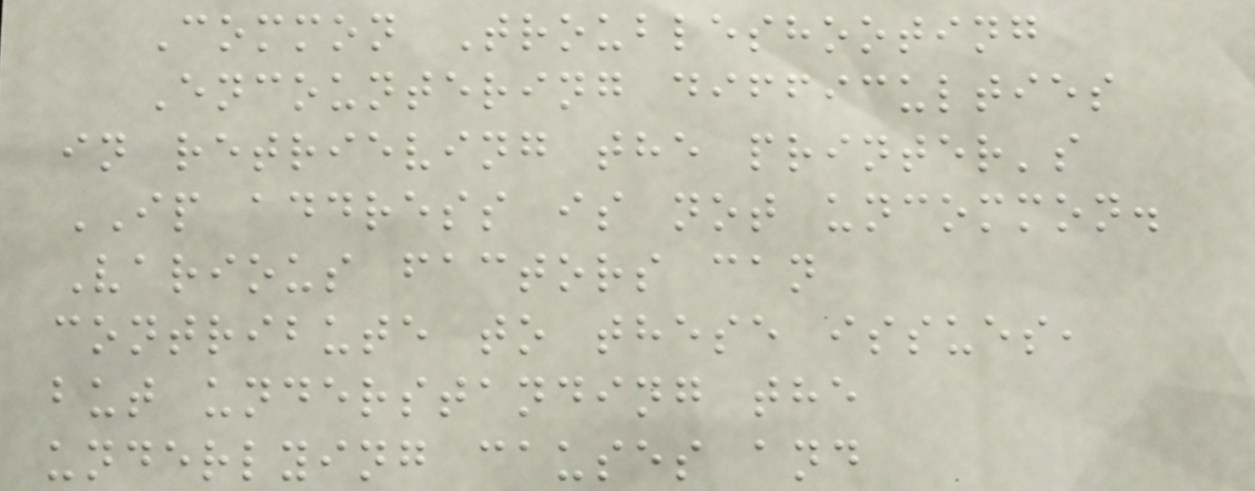Common Troubleshooting
Encountering difficulties
in retrieving the printer's
IP address is not uncommon.
Various factors can
contribute to these issues,
but understanding the
underlying causes and
